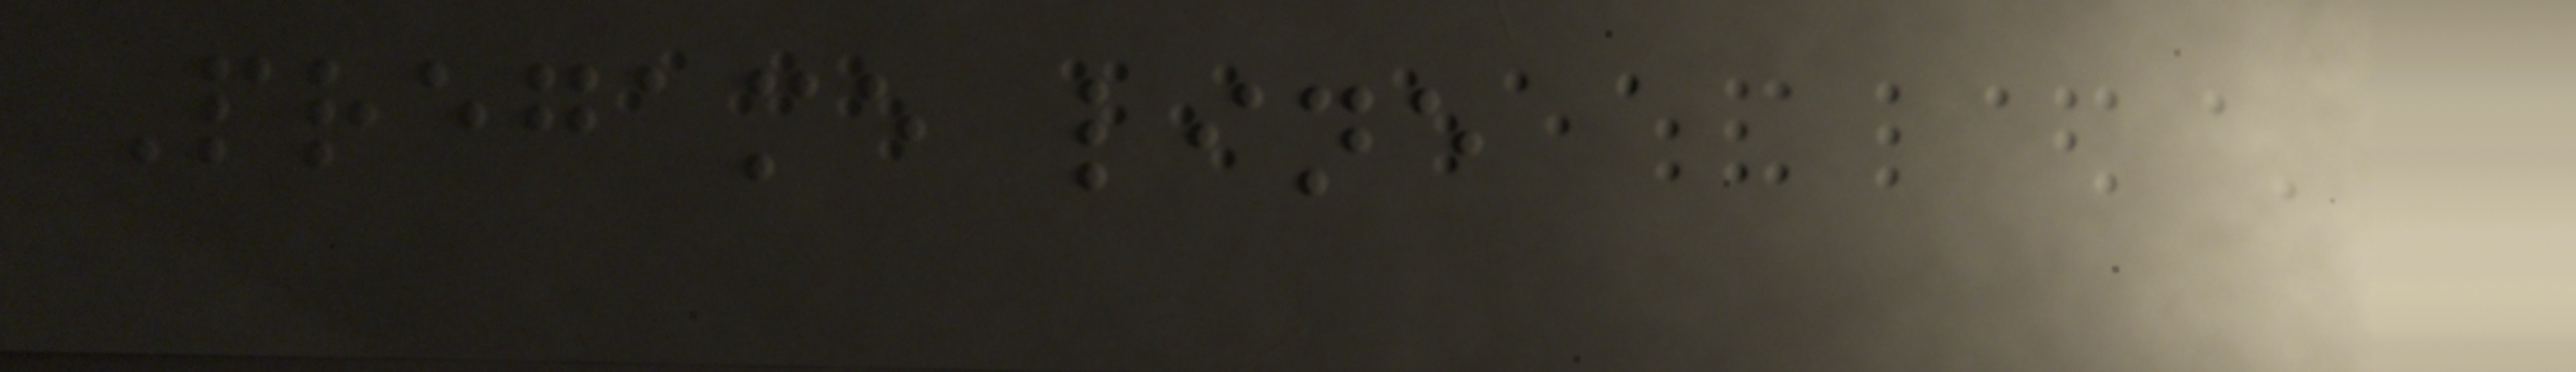Pregame line
